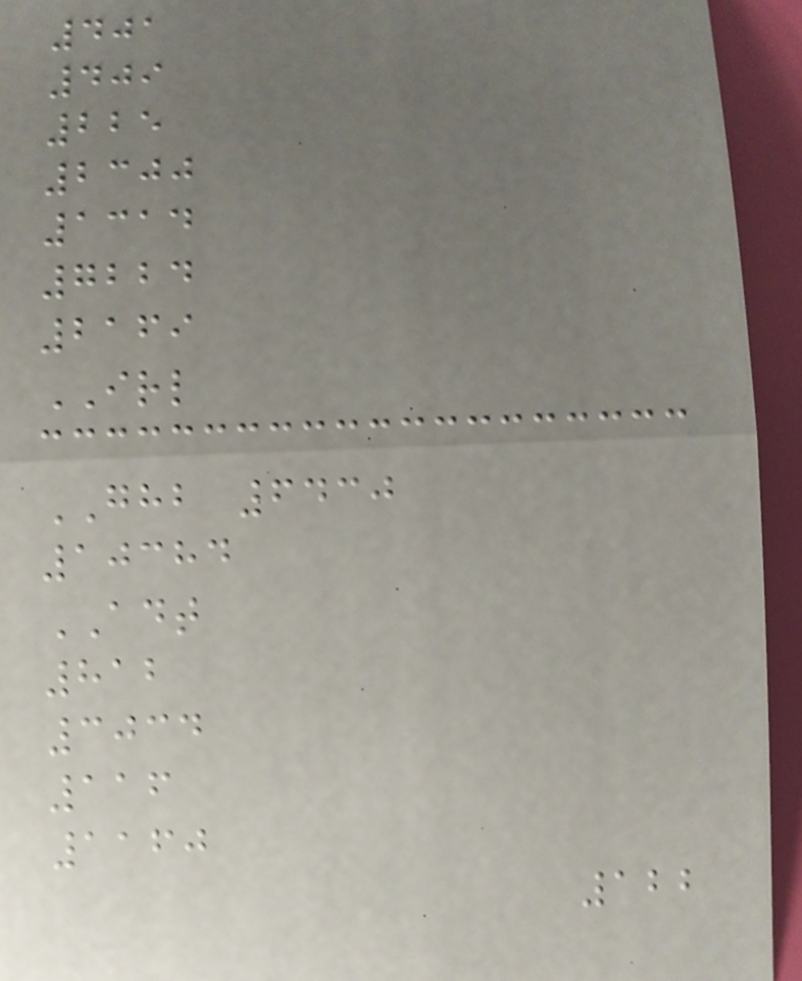401
409
225
2300
1314
7224
2169
IRL
GHB 6430
10384
ADT
812
3034
116
1160
122
